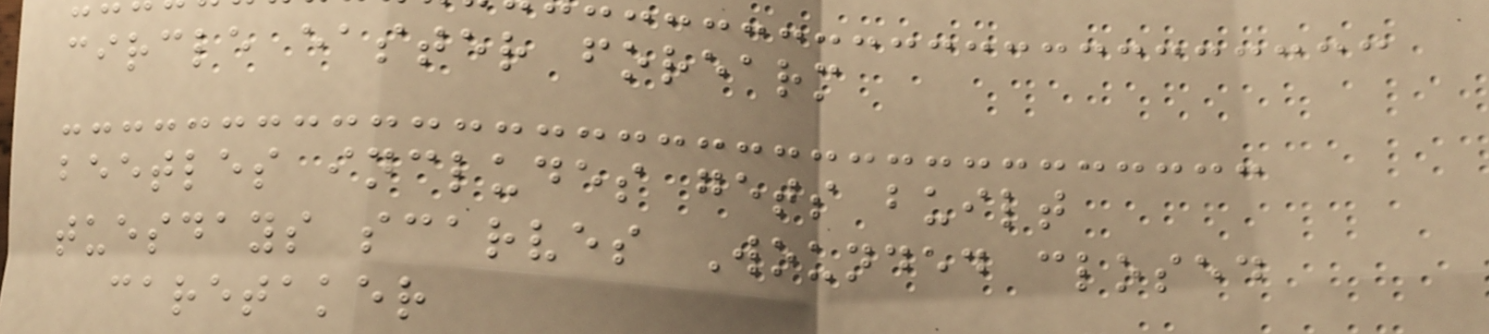circle easter forearm
beetles includes gets built
tuesdays scarves Wounded closed
caretaker
